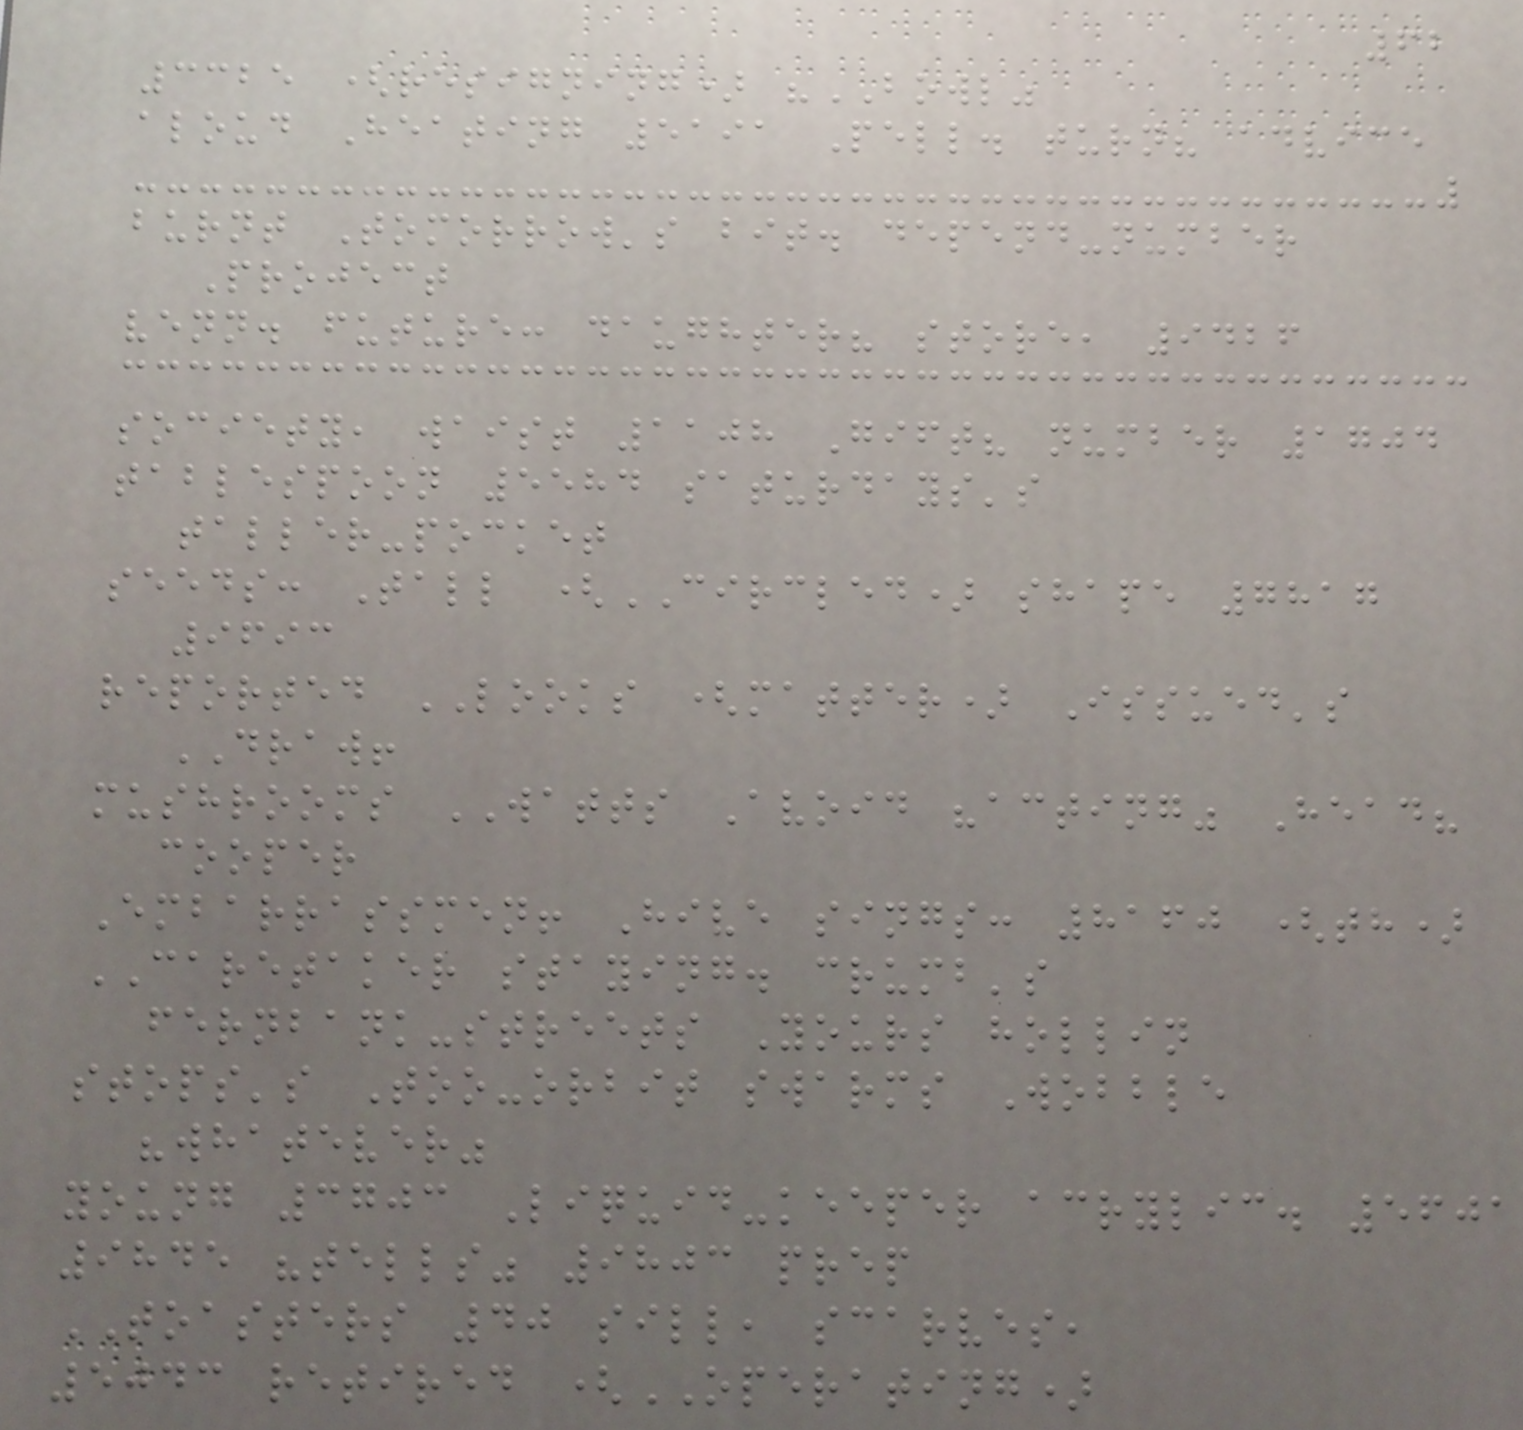62
3325 (resigning) "BOWL"
aloud Heating 5191 Pell. turn? advice
burnt Tomorrow's bit. depend-number
Project
venn. future: daughter? store, 9426
society, waist 1108 Gift? number 1704
tablespoon 5584 saturdays's
taller-pocket
seeds: Tall (CIRCLED) shape 7817
9693
reported LOOKS (matter) Issued's
DRAW!
mushrooms WATTS Avoid "acting" Head?
cooper
Embarrassmen! Hive sings: 8160 (th)
CARETAKER staying. crumb's
fernbank-streets Yours hollin
stops's Too-orbit swarms Wobble
"whatever"
young 3703 Liquid-keeper acrylic. 5601
9845 "tells" 9803 prep
TOASTERS 40 sill, scarves,
5043 retired (OPERATING)
